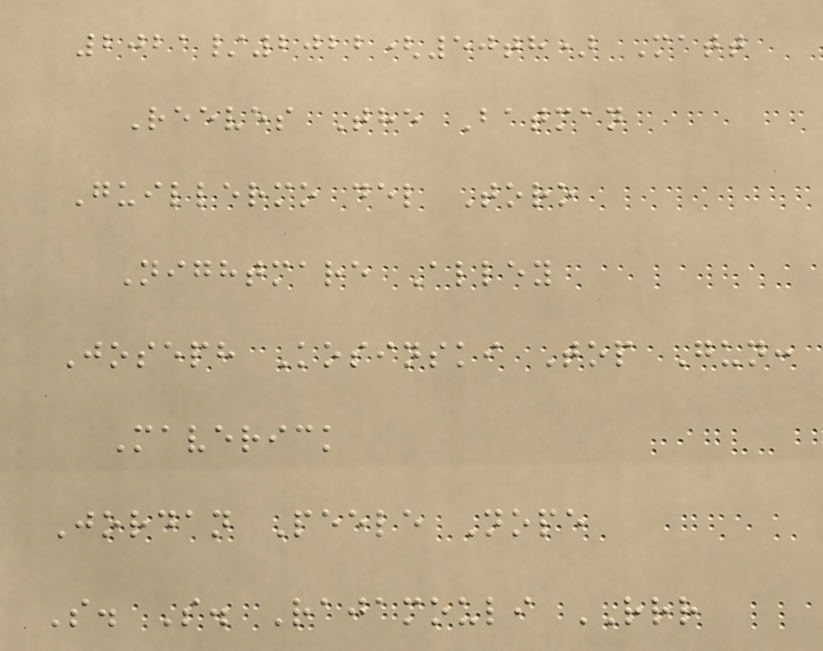2021/2022(50th) Matt
Reeves The Batman
Guillermo del Toro
Nightmare Alley
Joseph Kosinski Top Gun:
Maverick
Jordan Peele Nope
S. S. Rajamouli RRR
